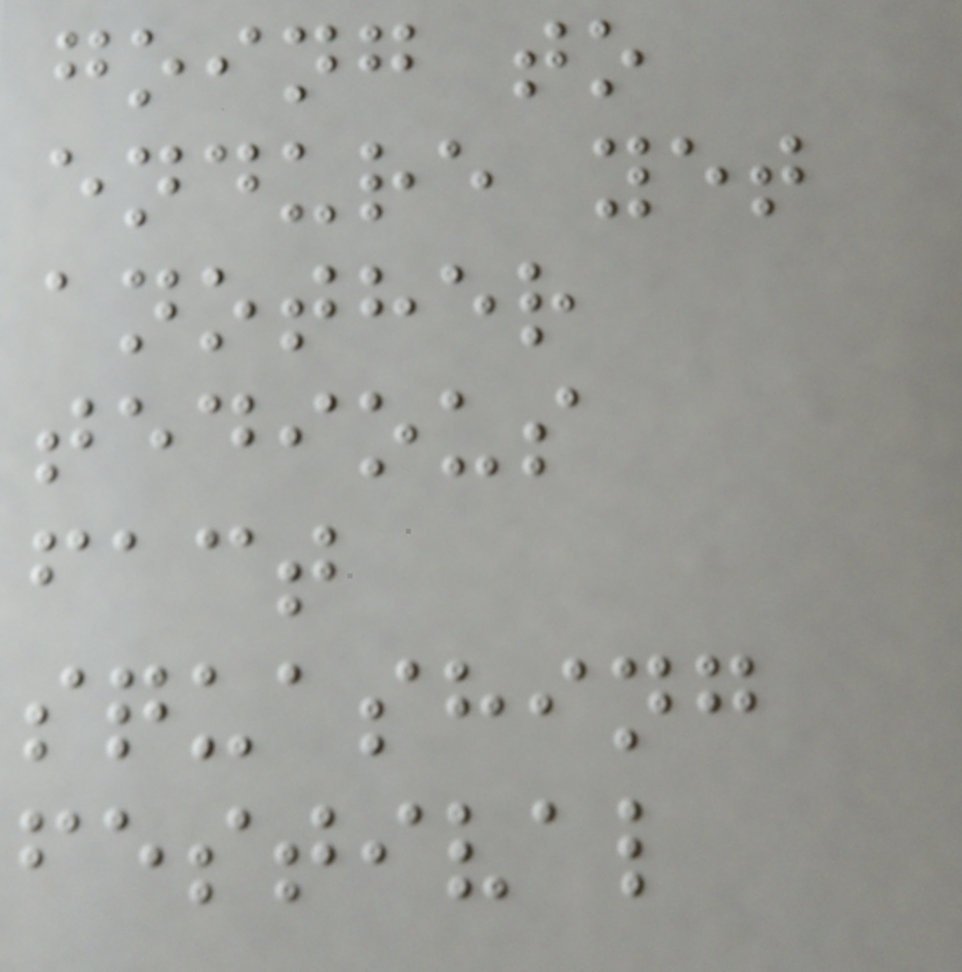going to
endure yet
another
tedious
fact
squashing
festival
